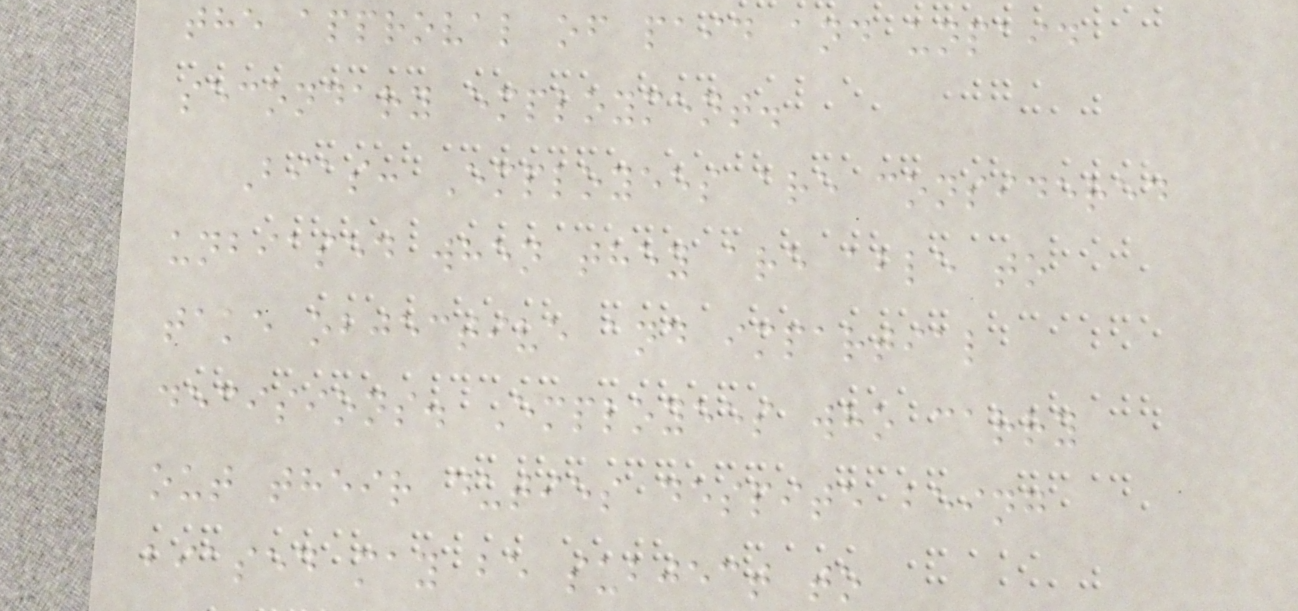the approval of paid and unpaid
secondary employment.
Bias: Employees are considered
unbiased when they are able to
take objective and impartial
decisions. Employees who carry
out their duties despite being
biased may be subject to
